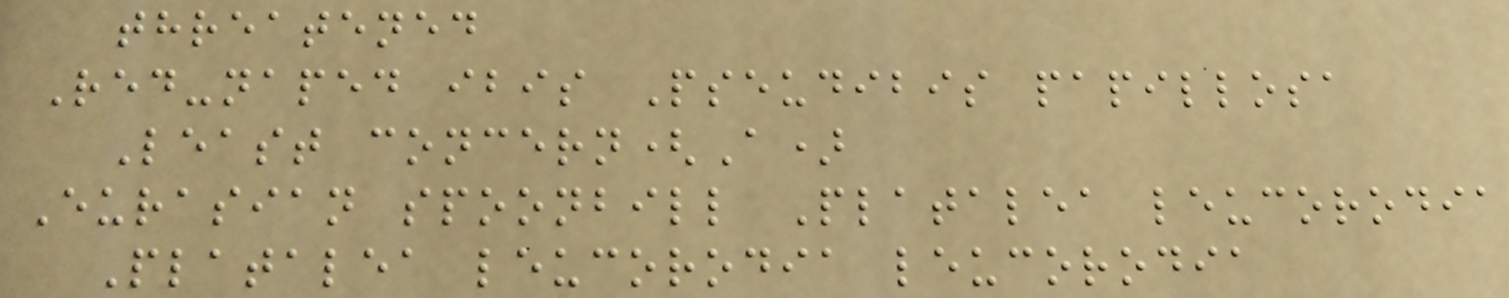threatened
Red-naped ibis Pseudibis papillosa
Least concern(A)
Eurasian spoonbill Platalea leucorodia
Platalea leucorodia leucorodia
